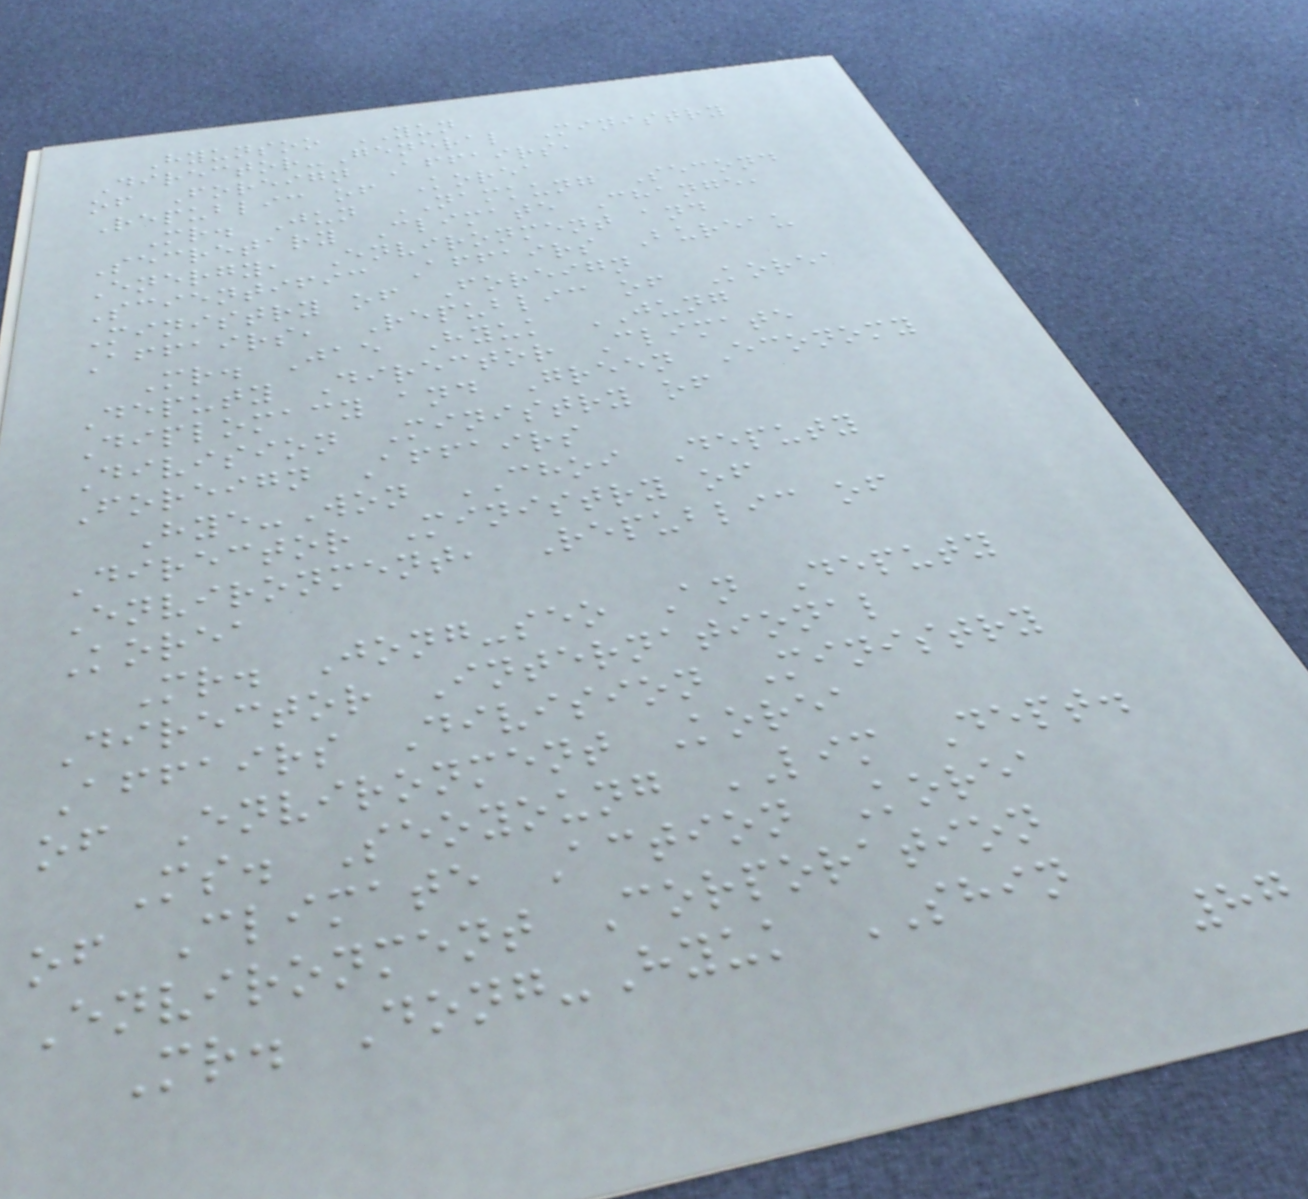Hyunsoo YUN
Director-General Ministry
of Foreign Affairs,
Republic of Korea
Mr. Jun NAMKUNG Second
Secretary Climate Change,
Energy, Environment and
Scientific Affairs Bureau
Ministry of Foreign
Affairs, Republic of Korea
Mr. Jae Hyuk JUNG
Deputy Director Climate
Diplomacy and Green Economy
Division Ministry of
Foreign Affairs
Hye-Won CHOI Deputy
Director Ministry of
Environment, Republic of
Korea
Mr. Jong-seo An Deputy
Director International
Affairs Division Ministry
of Environment Korea
Ms. Seoyoung LIM Dept.
of Climate Action Korea
Environment Corporation
Mr. Dong-Hyuk SHIN
87
